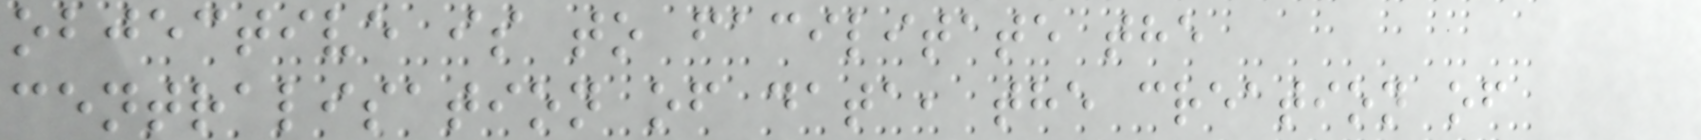objective is to facilitate the
centralisation of data, the creation of
